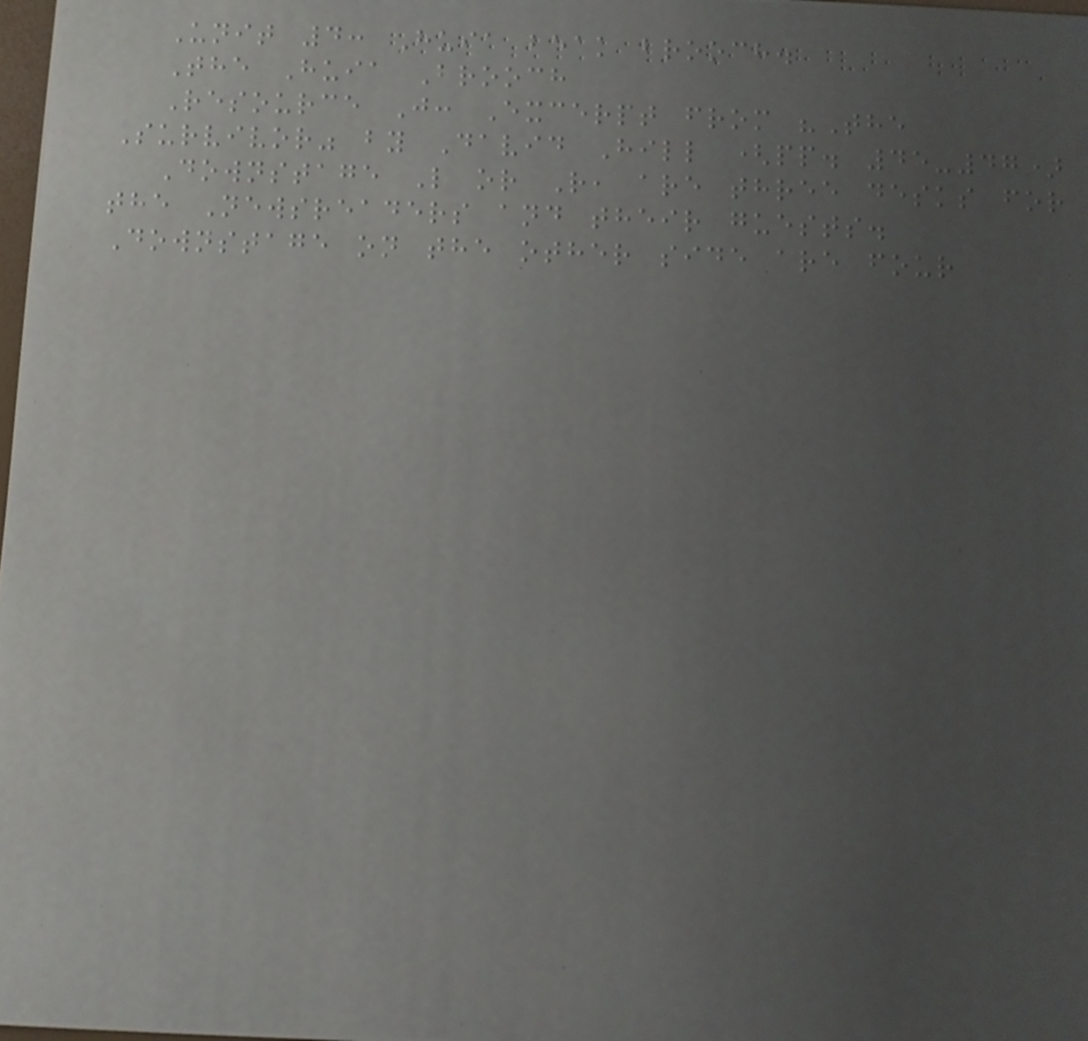Unit 4: Huia beak brooch.
The Huia Brooch
Resource J: Excerpt from "The
Survivor" by David Hill (pp. 45-47)
Downstage L or R, are three desks for
the Newsreaders and their guests.
Downstage on the other side are four
